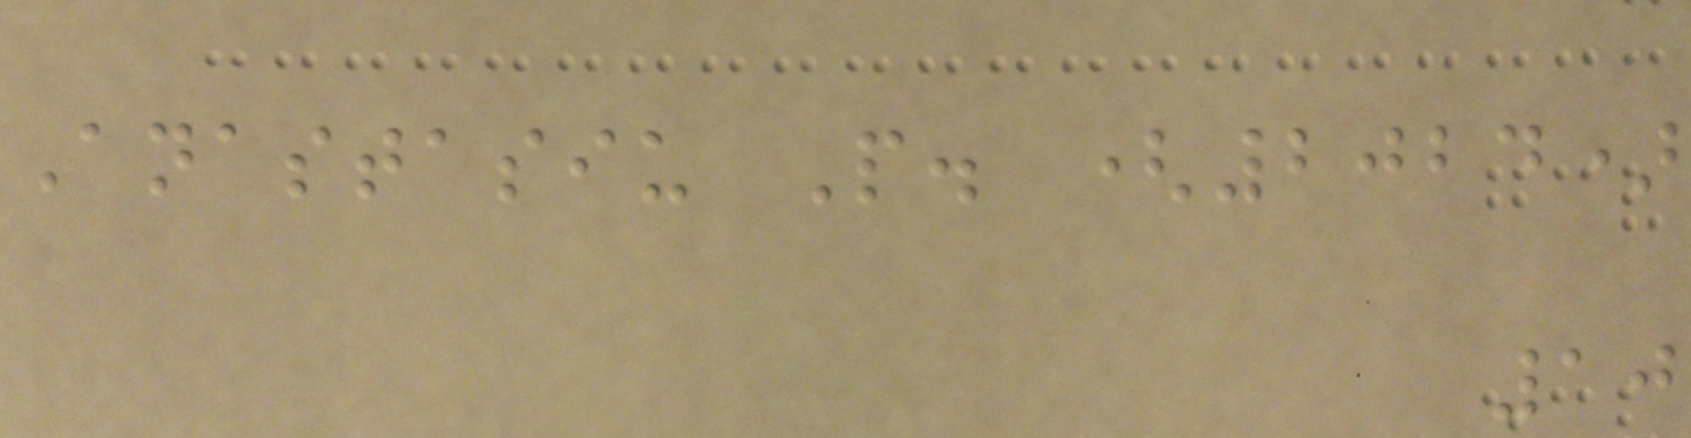Anastasiu P. (2024)
10
